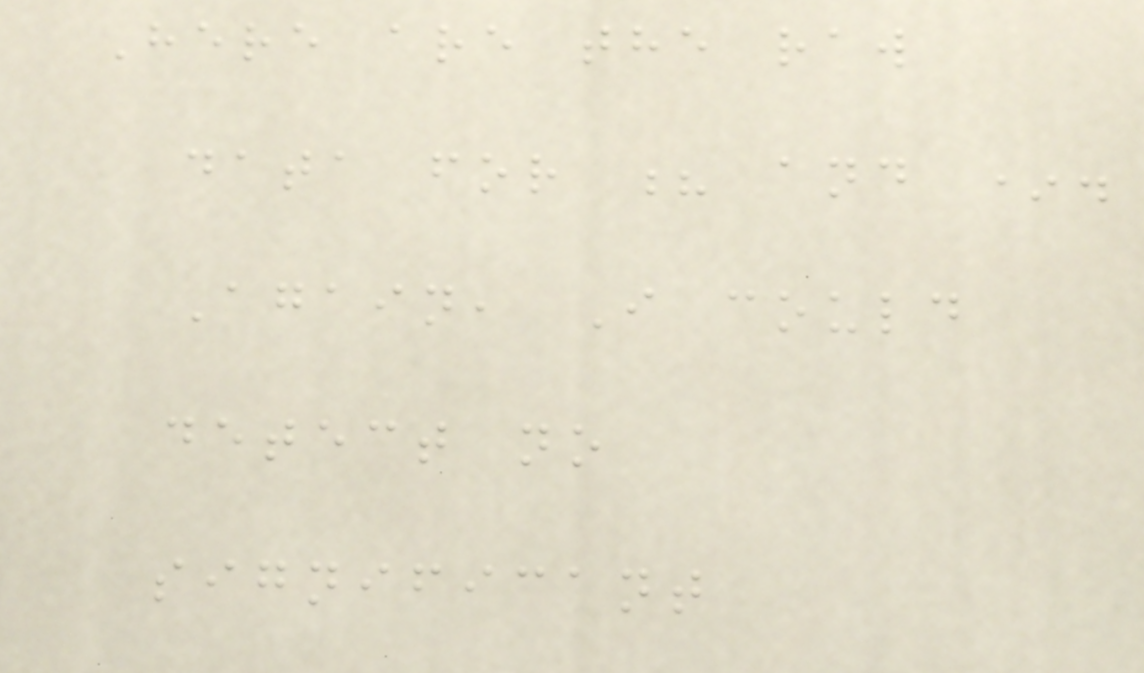Here are the raw
data for ? and *.
Again, I could
detect no
significant
